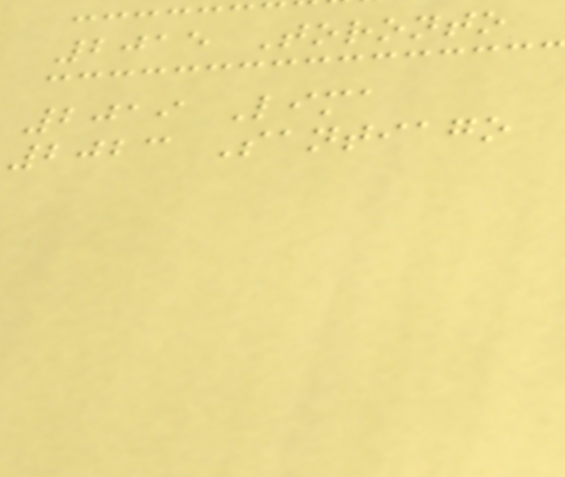2015 Toronto
2019 Lima
2023 Santiago
